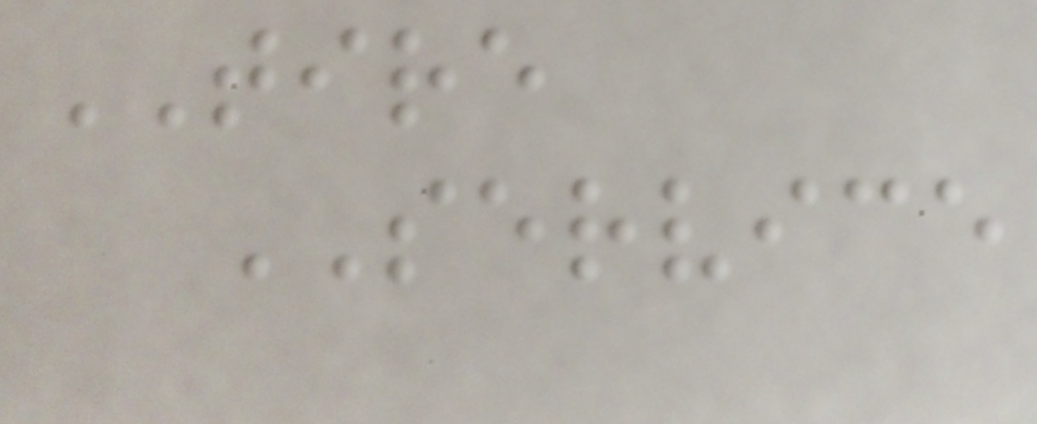TIRE
SERVICE
